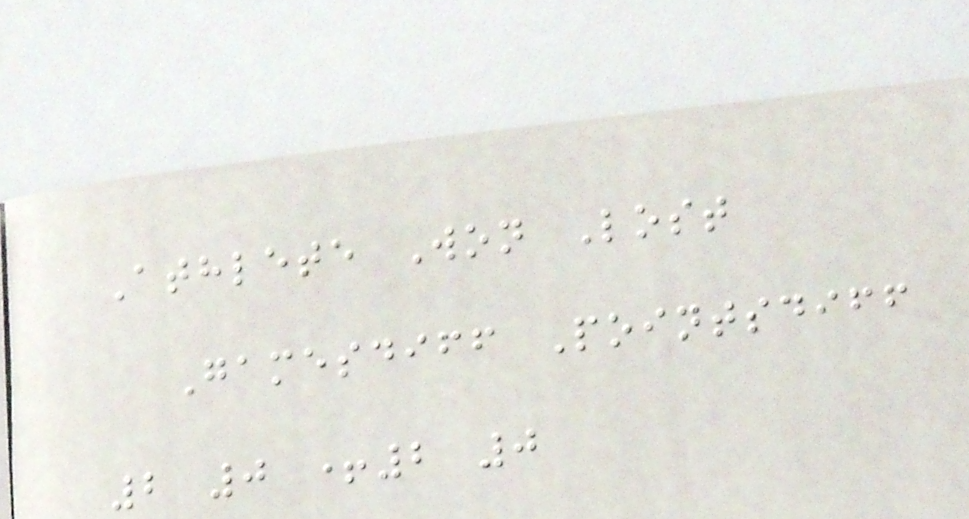Athlete Won Lost
Gamesdiff Pointsdiff
2 0 +2 0
